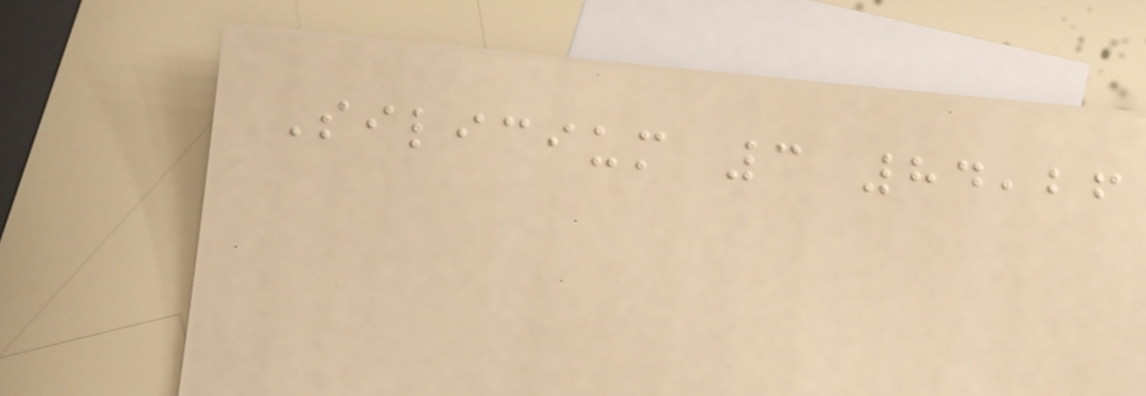Silicium 3 84,26
